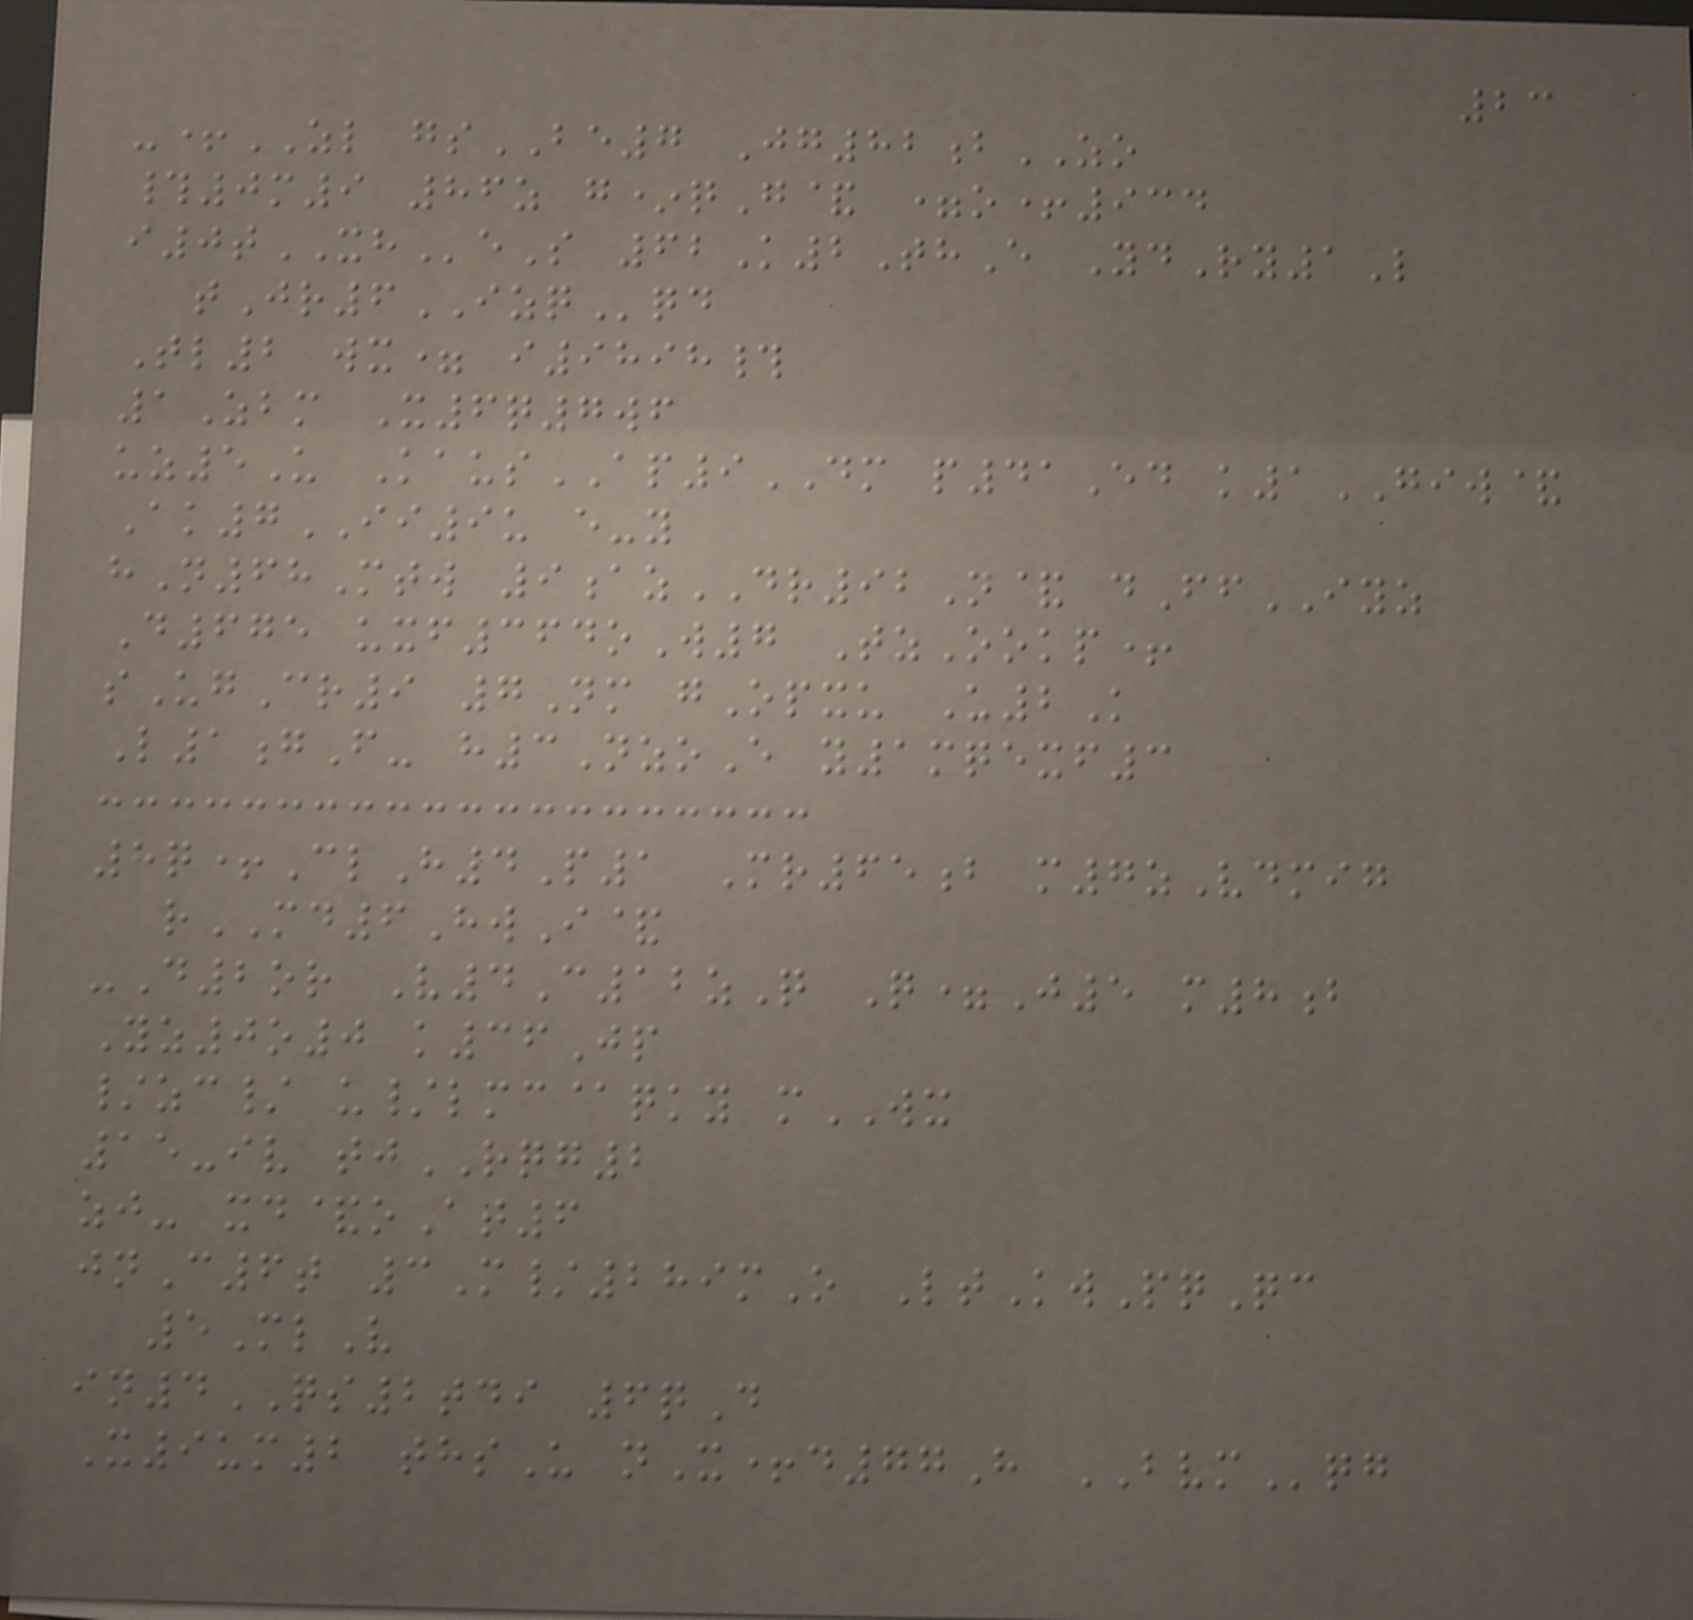23
-+ZL gsBE7 Jg82bZO
#0m9 86z g*qG& =o+934
i0tXHeS 62K2ThE YdRy1L
tJr6IZQqd
Tl2 wx= i9898#
1Zbm X6q7wf
uz5U KausAP9DM p41Ed k1GIW&
Ak7II9u e-y
hN68Mtw 9azDR92N& dFfIYZ
D675 uxf364oW7 TzOokp+
sUgCr9 7Nm gOpxu U2K
L1gF- h3NzoE y1mqexf3
8q+ClH4P1 Mr65b m7zVdmig
rMD6HwI&
-D2or V4C12zQ Q=J5 m8b
Yz0o0 k36Jp
/zc/ u/lmc@qky mWX
15-iv tjRQG2
zj- xd&oAt6
jnC6t 3M/289mO LtKwPqQc
5MlV
in4QS2tdi 6qD
X9um2 thsU nX+d77H BVMqg
